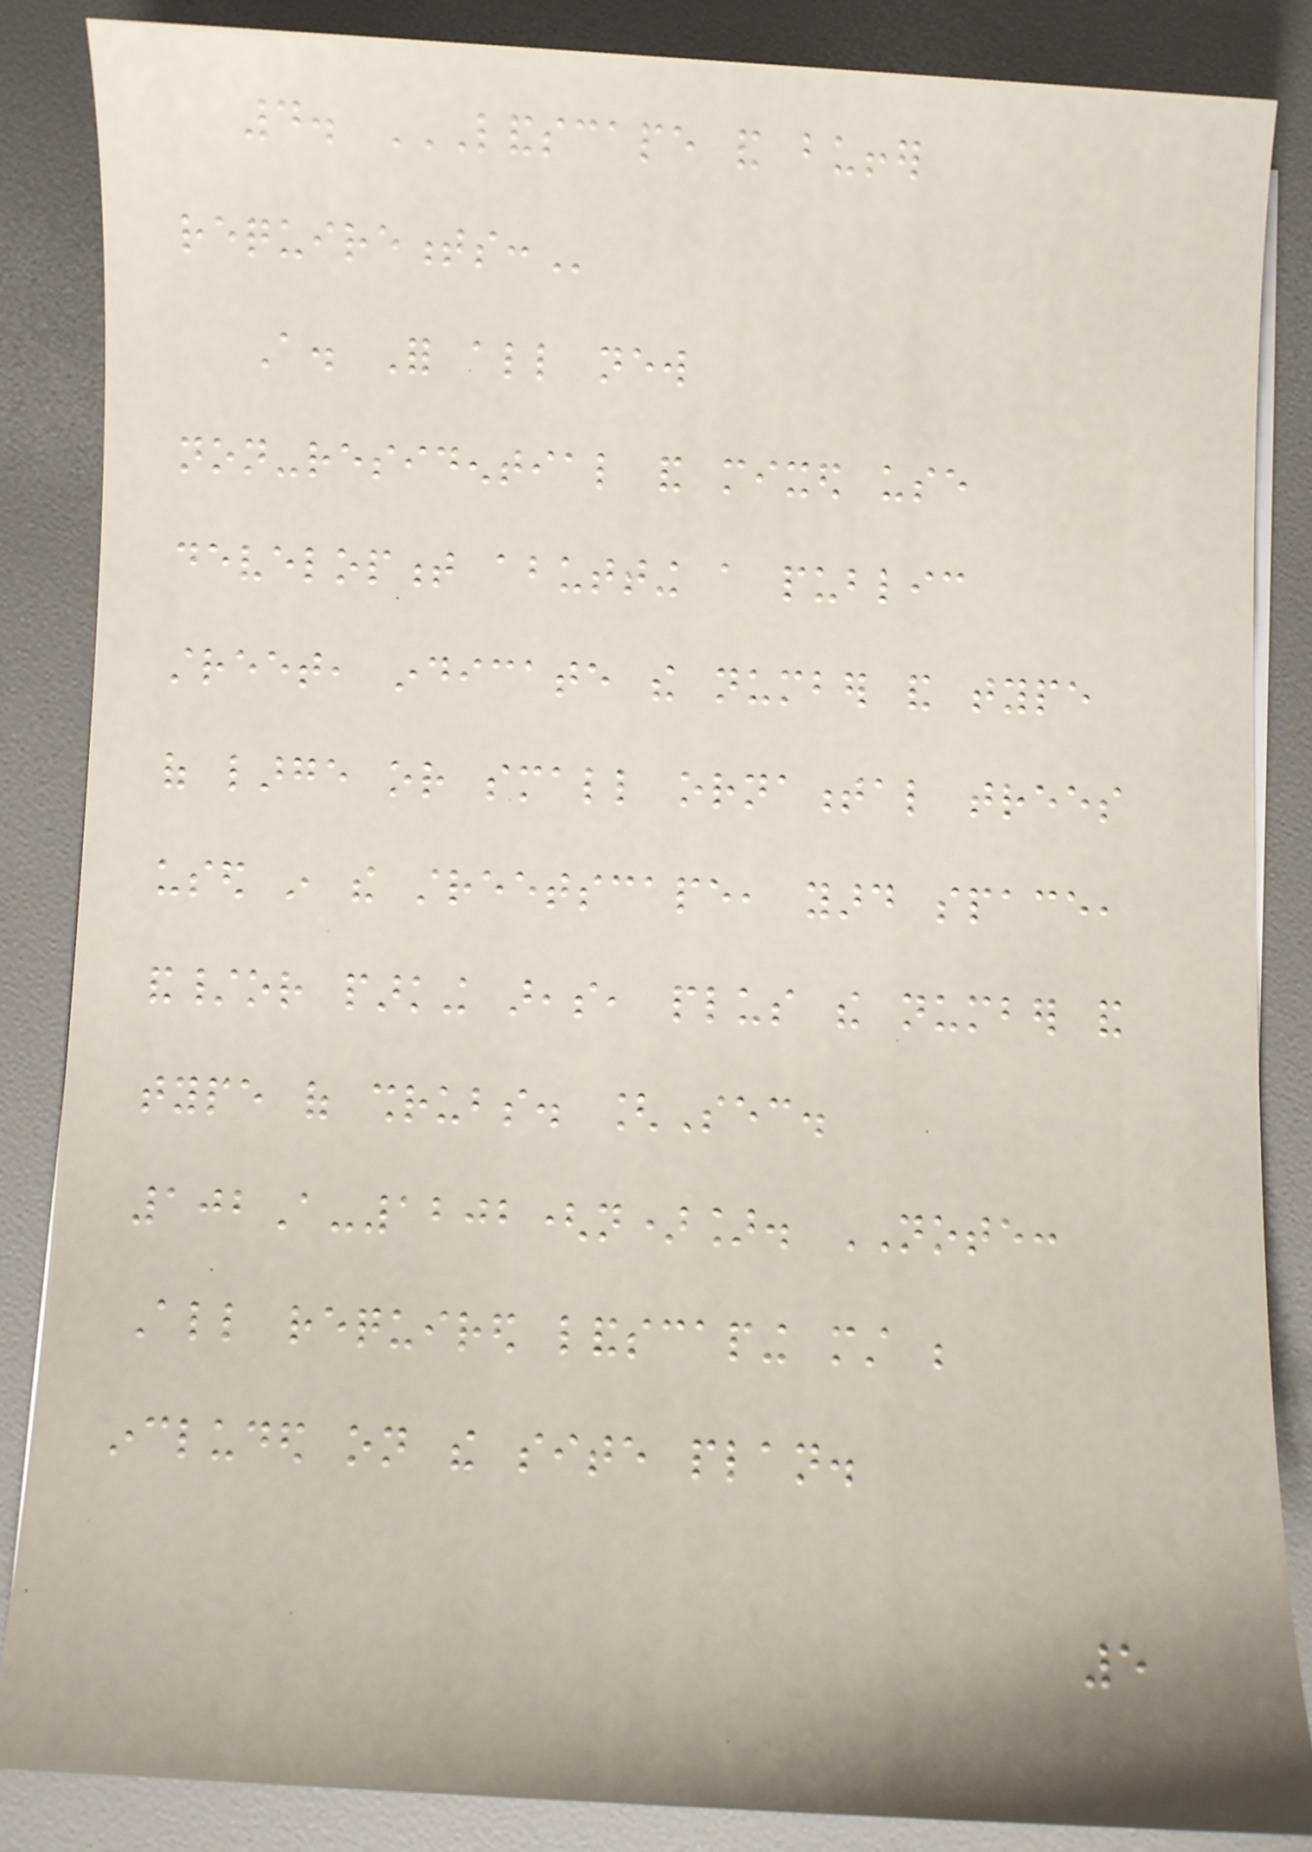4. LANDSCAPE AND BUFFER
REQUIREMENTS:
A. For all new
non-residential and mixed use
development abutting a public
street, indicate the number and type
of large or small ornamental trees
used in the streetscape, yard space,
and/or parking areas, plus the number and
type of shrubs. [Sec.
102A-1202(n)]. NOTE:
All required landscaping must be
included on the site plan.
5
